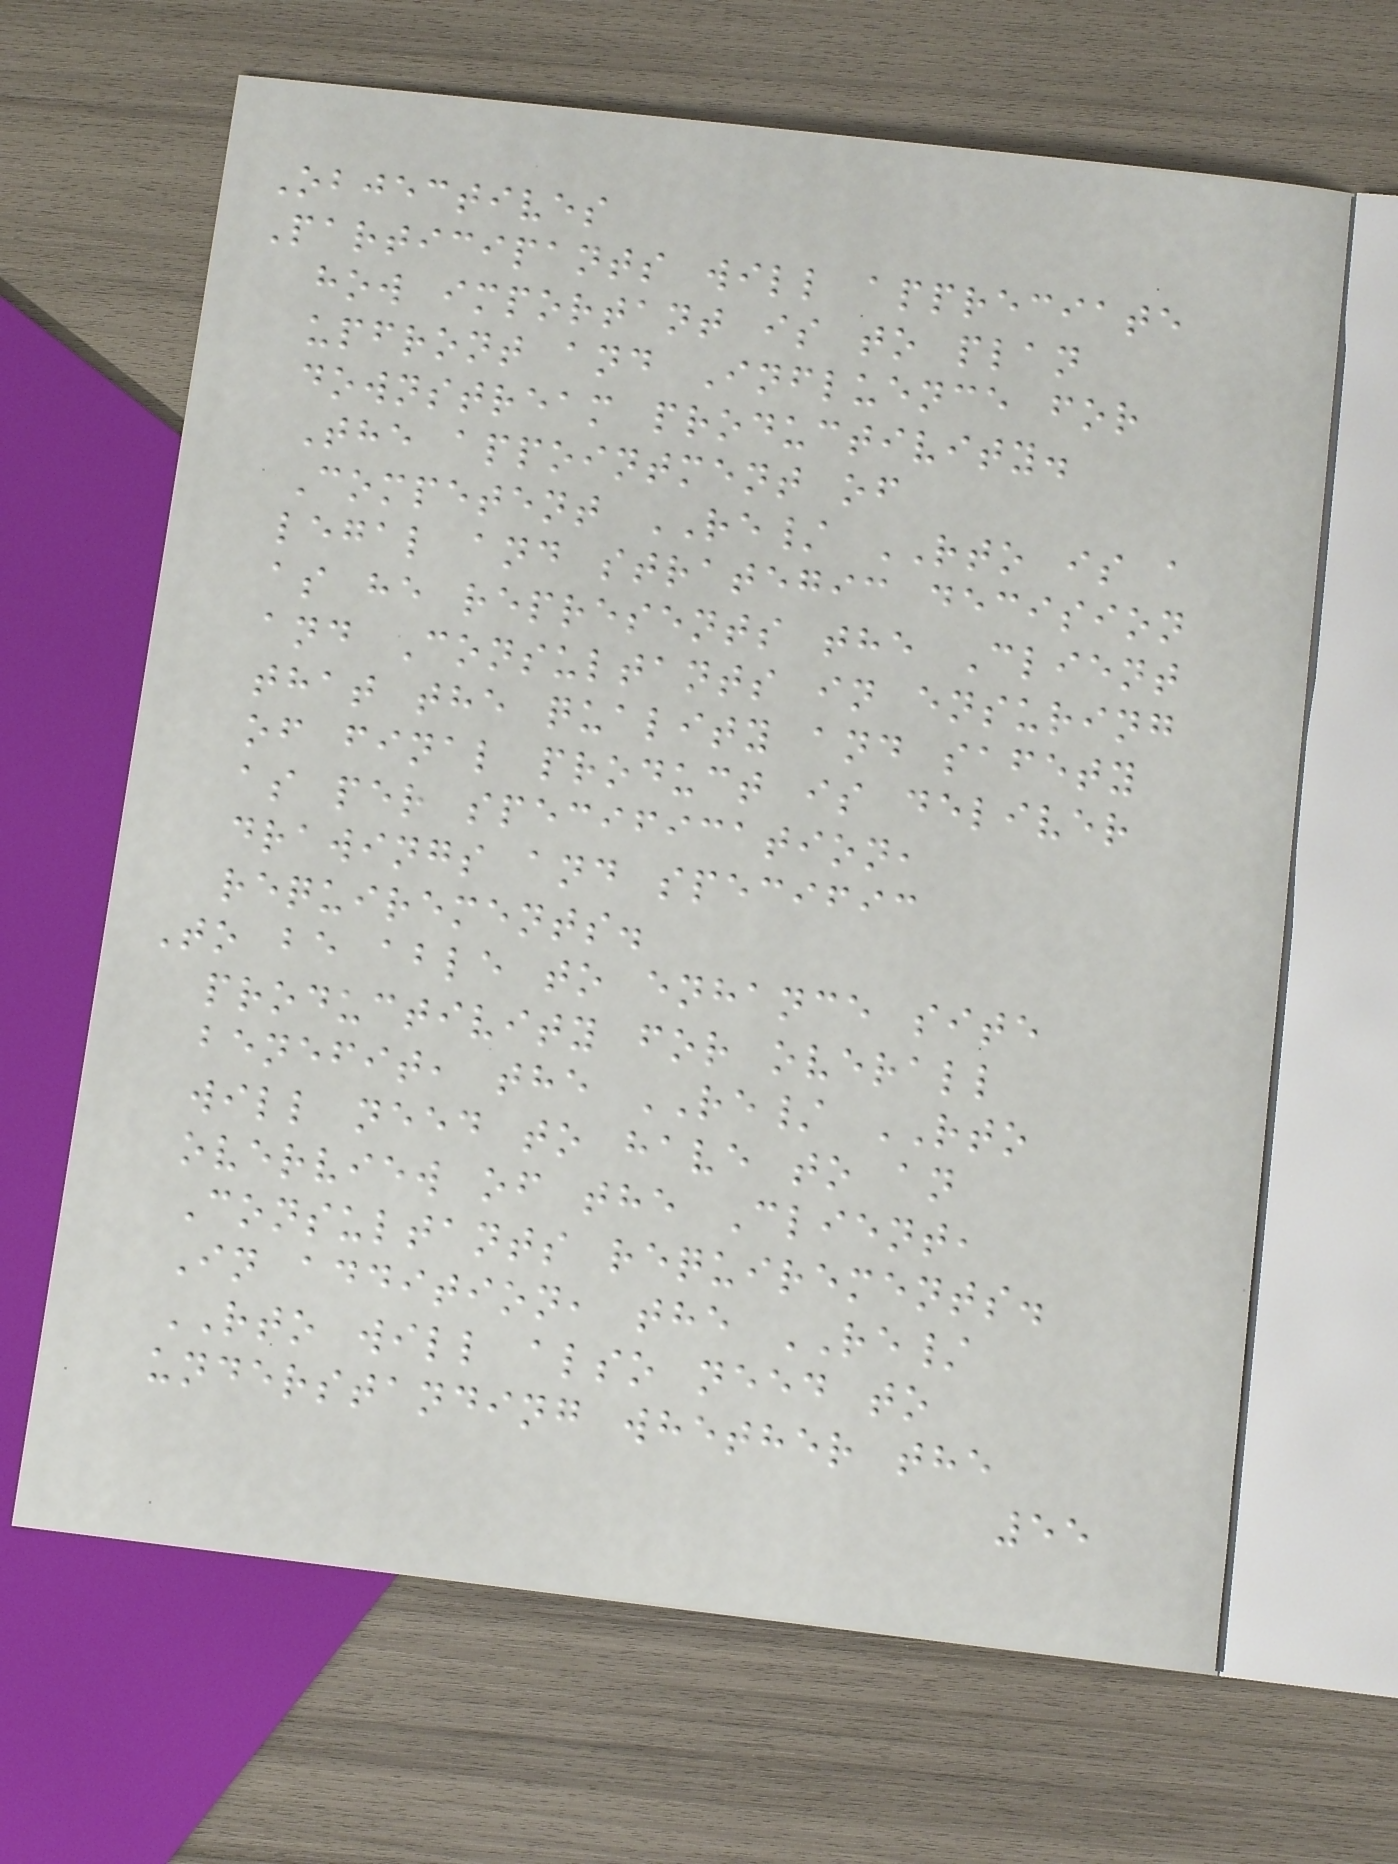Objectives
Participants will appreciate
how important is to plan
upfront and Influence for
downstream productivity.
The appointment of
Competent RE/ RTO is a
legal and strategic decision
as he represents the Client
and Consultants in ensuring
that the quality and safety
of final product is deliver
as per specification,
drawings and specific
requirements.
To be able to enhance site
productivity for overall
benefit, the RE/ RTO
will need to have to an
overview of the Client,
Consultants requirements.
In addition, the RE/
RTO will also need to
understanding whether the
55
